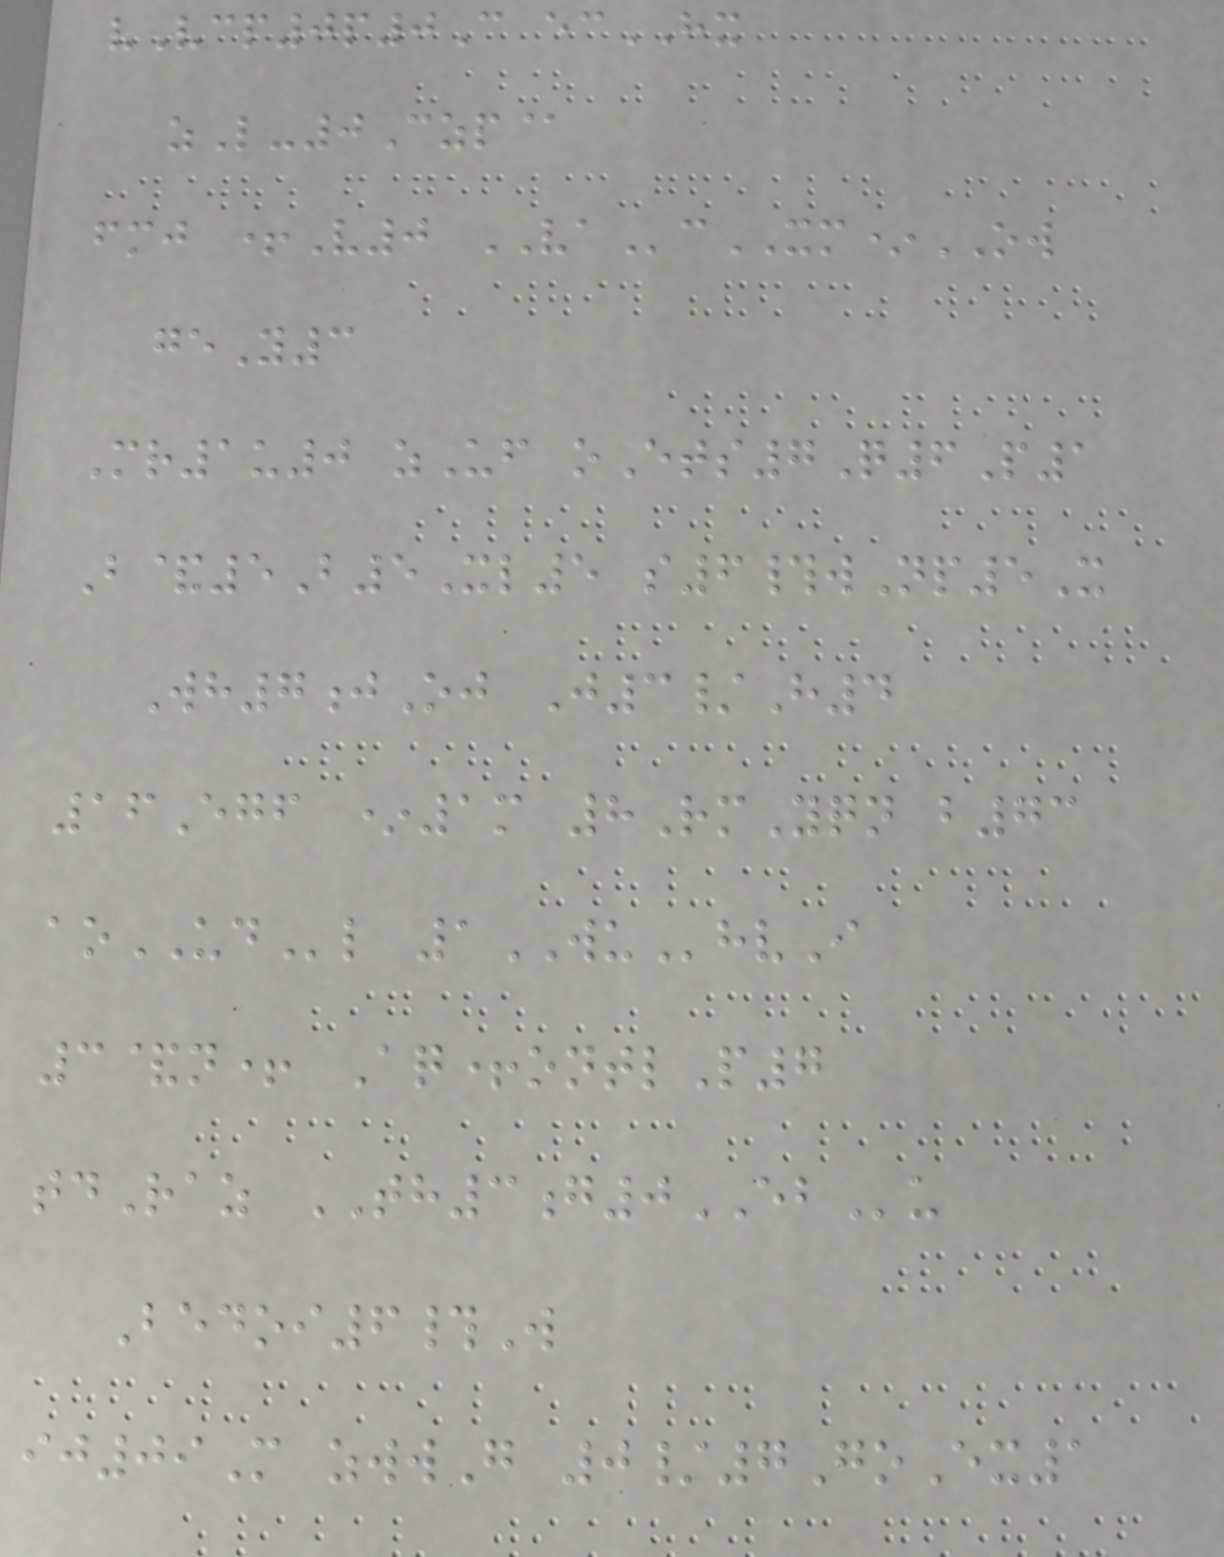vVcp0p0C ecHX
zL-0Czp@
fmj +V0 VAcXM*OW
geY3
Mr1u0 zUf oEts7Q6P1
B&5B5Xl5 s6#wNp5X
Wh7jOj J3/H4
16Egf *1m 8RmYqn b73
aoUDl 1WUhvI
3&n+ Aq+ontlP7
tdRaz TH3g0EBu
Bedoi6#W
ij09M zwwG 0/7GoEx1
